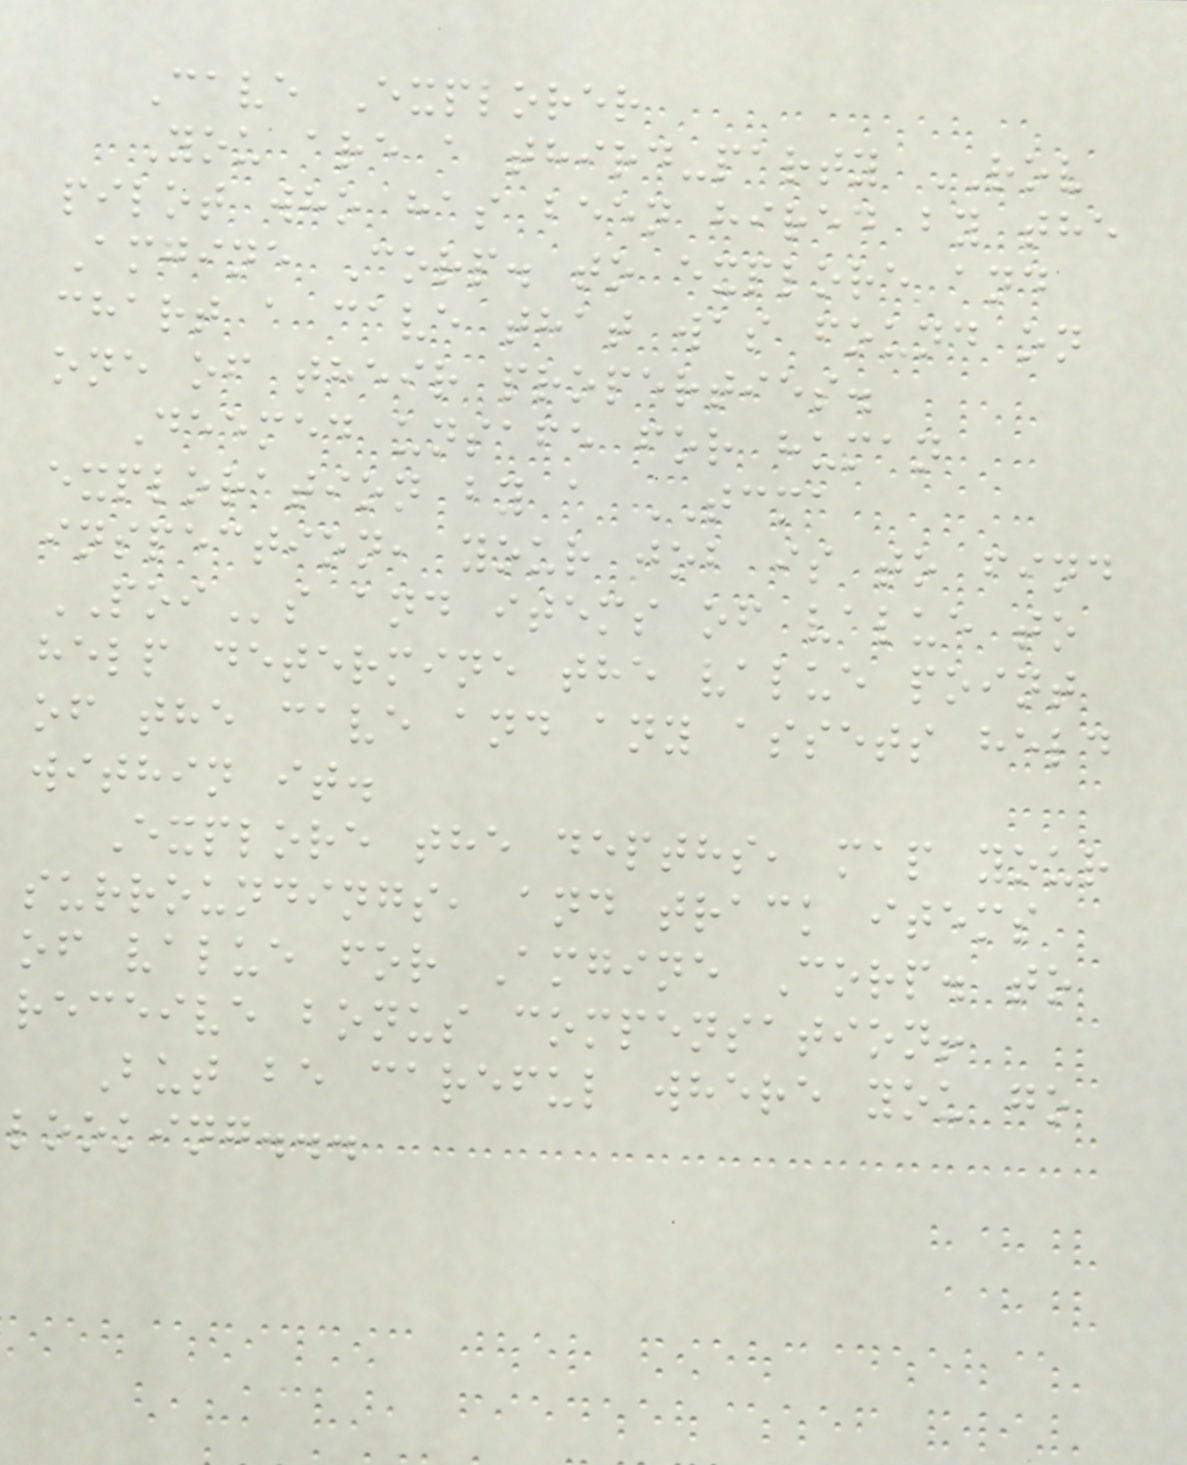Cave Explorer
You are a third-party ROV
pilot who has been hired by the
Amgine Corp. to explore and
chart a cave that was found on
one of their properties.
Deemed unsafe for human
exploration by a TCMA
inspection, your job is to find
POIs and items of value to
help determine the value point
of the cave and any assets held
within it.
Explore the depths, map your
surroundings, and track items
of value for Amgine Corp. to
receive bonus compensation!
But be careful where you go
looking...
